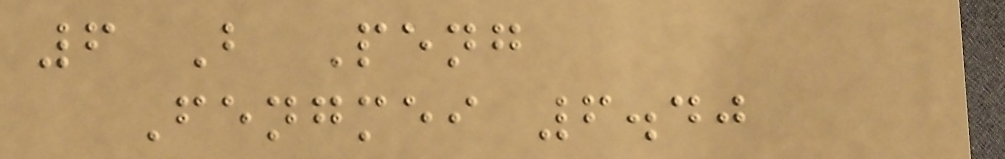6 B Peng
Fengmei 6.40
